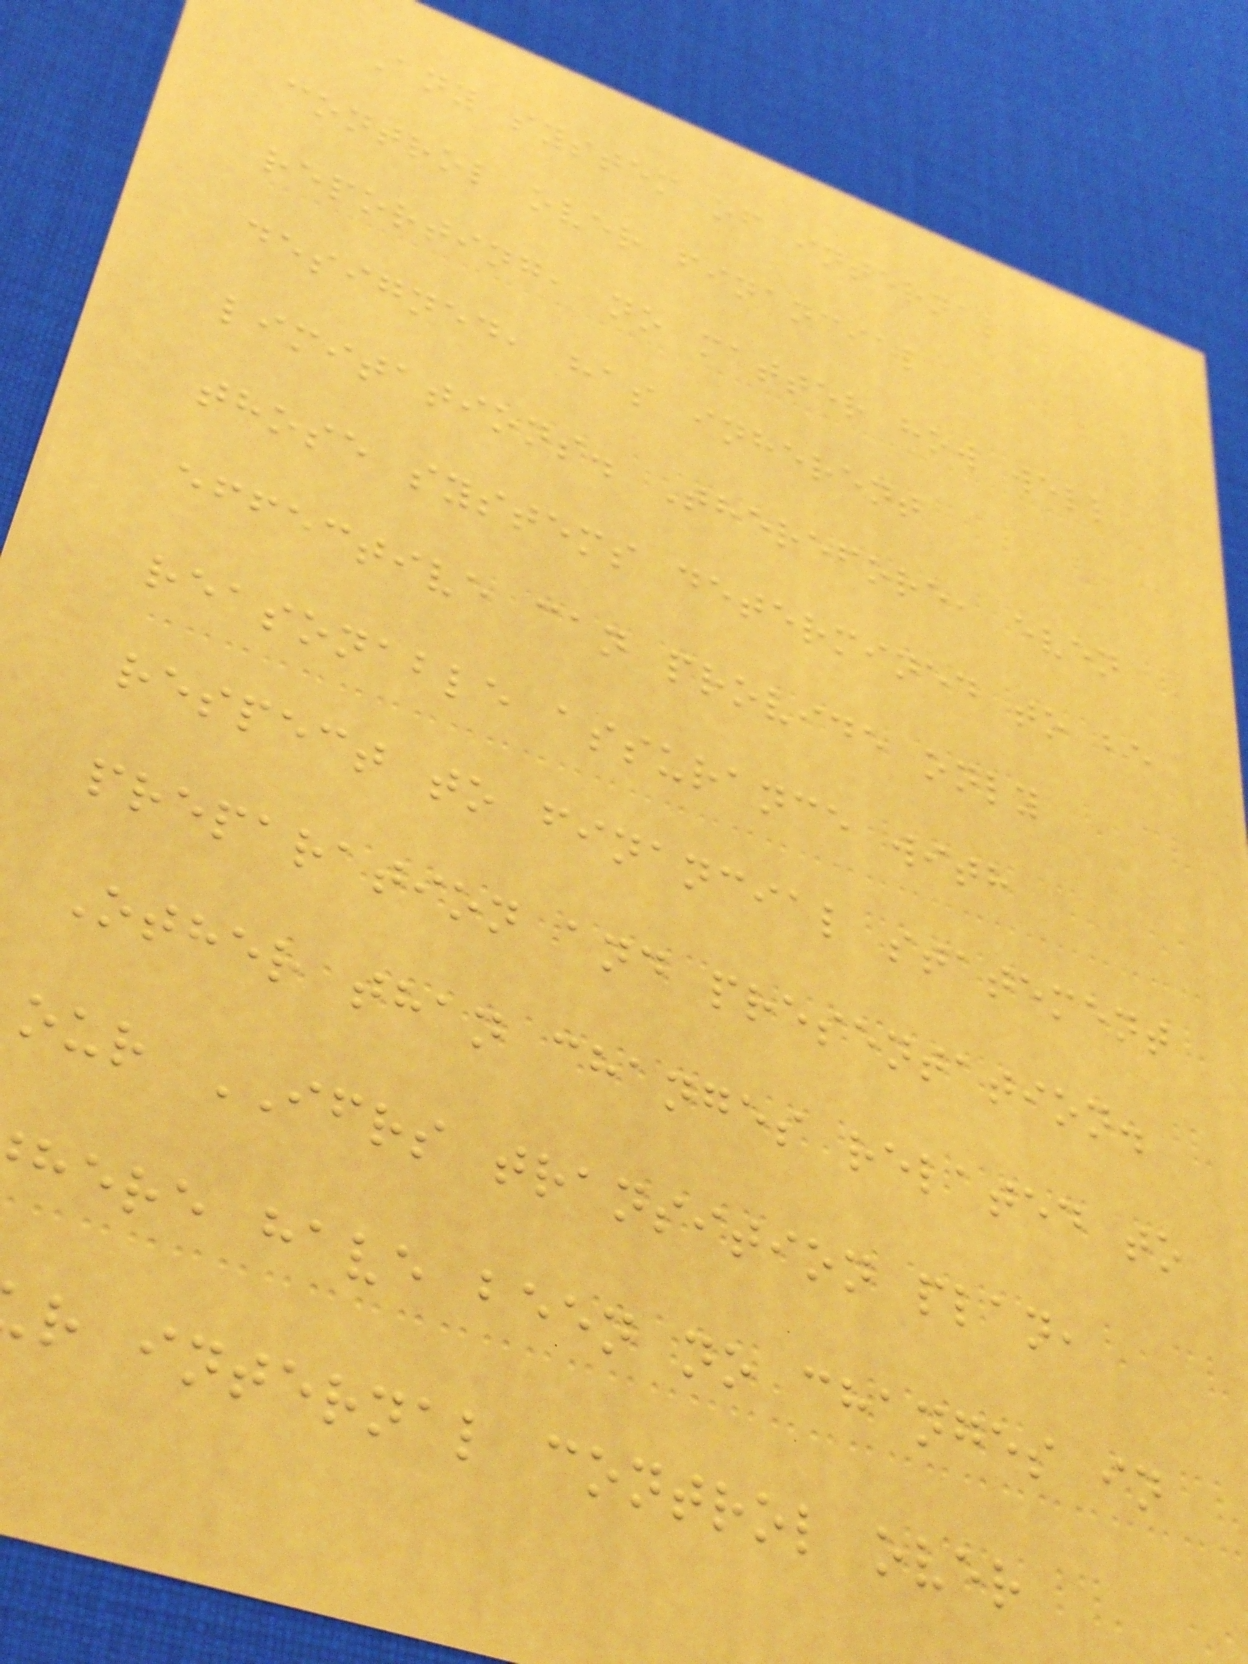Any system of internal
control over financial
reporting, no matter how well
designed, has inherent
limitations. Therefore, even
those systems determined to be
effective can provide only
reasonable assurance with
respect to financial statement
preparation and presentation.
Other than changes related to
our IFRS transition plan,
here have been no changes in
r internal control over
